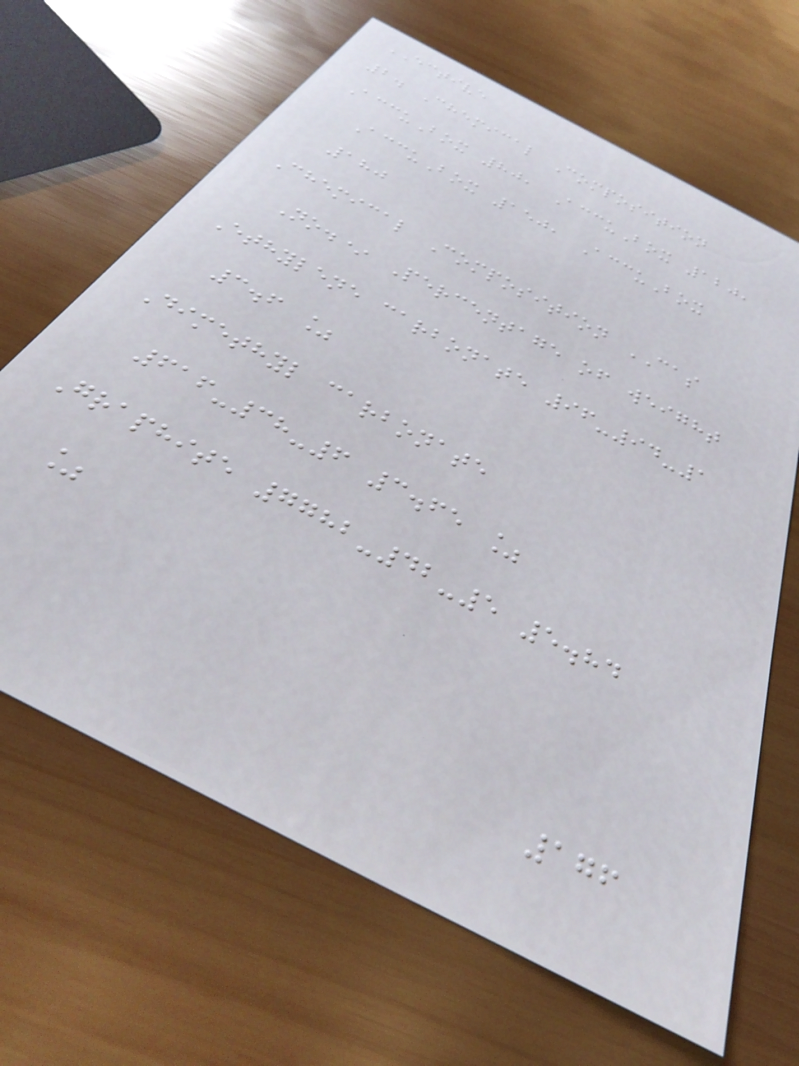ECTIVE
2. Chemical Composition
AccuBox 80, AccuBox 120,
AccuBox 150, AccuBox
180
Chemical Composition CAS
No.* Percentage of weight
Ethylene carbonate 96-94-1
3.6 %
Dimethyl carbonate
616-38-6 3.65 %
Graphite 7782-42-5 5.84
%
176
